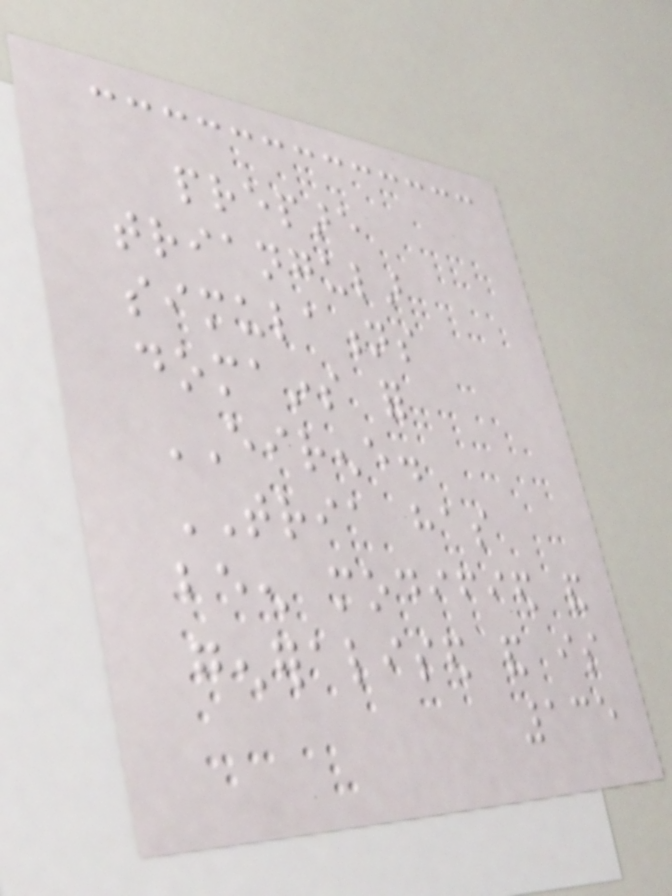prepare
triangular
simulations
domains for
EIRENE.
TRIA has
been modified and
generalised and is
135
